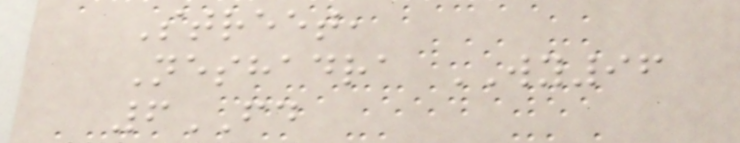Street,
Neshadra WY96
6FD
